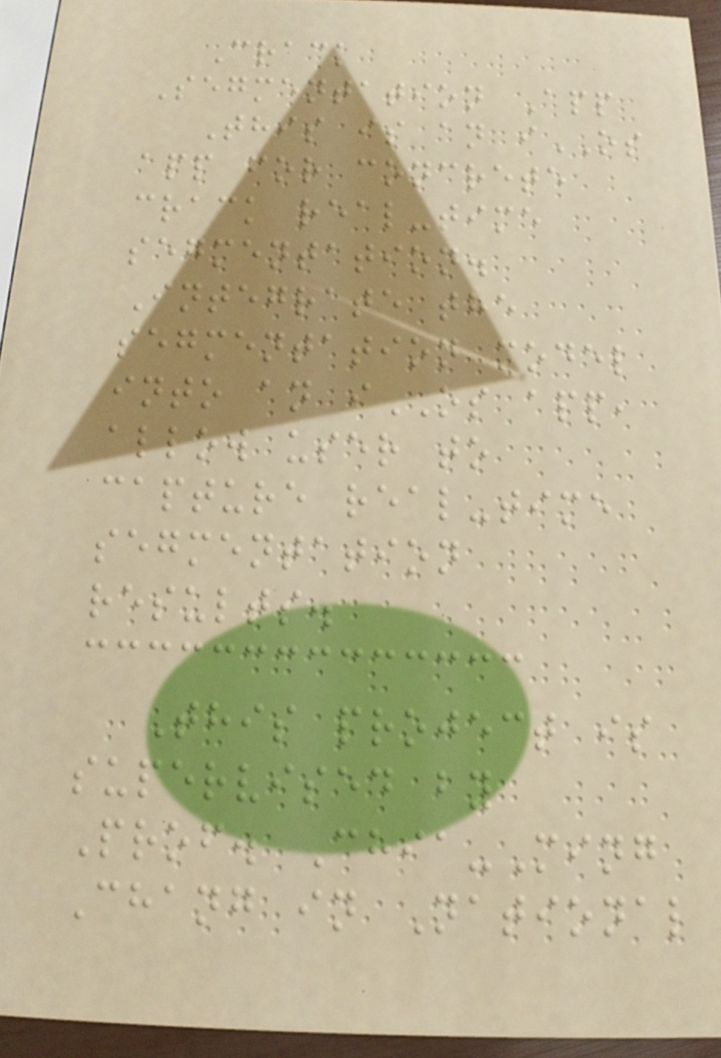Crack
Segmentation App
This is an iOS
app for concrete
crack real-time
segmentation.
Integrate the
segmentation model
into an iOS app,
allow user to
capture real-time
segmentation
results.
This project is
supervised by
Prof. Chia-Ming
Chang in National
